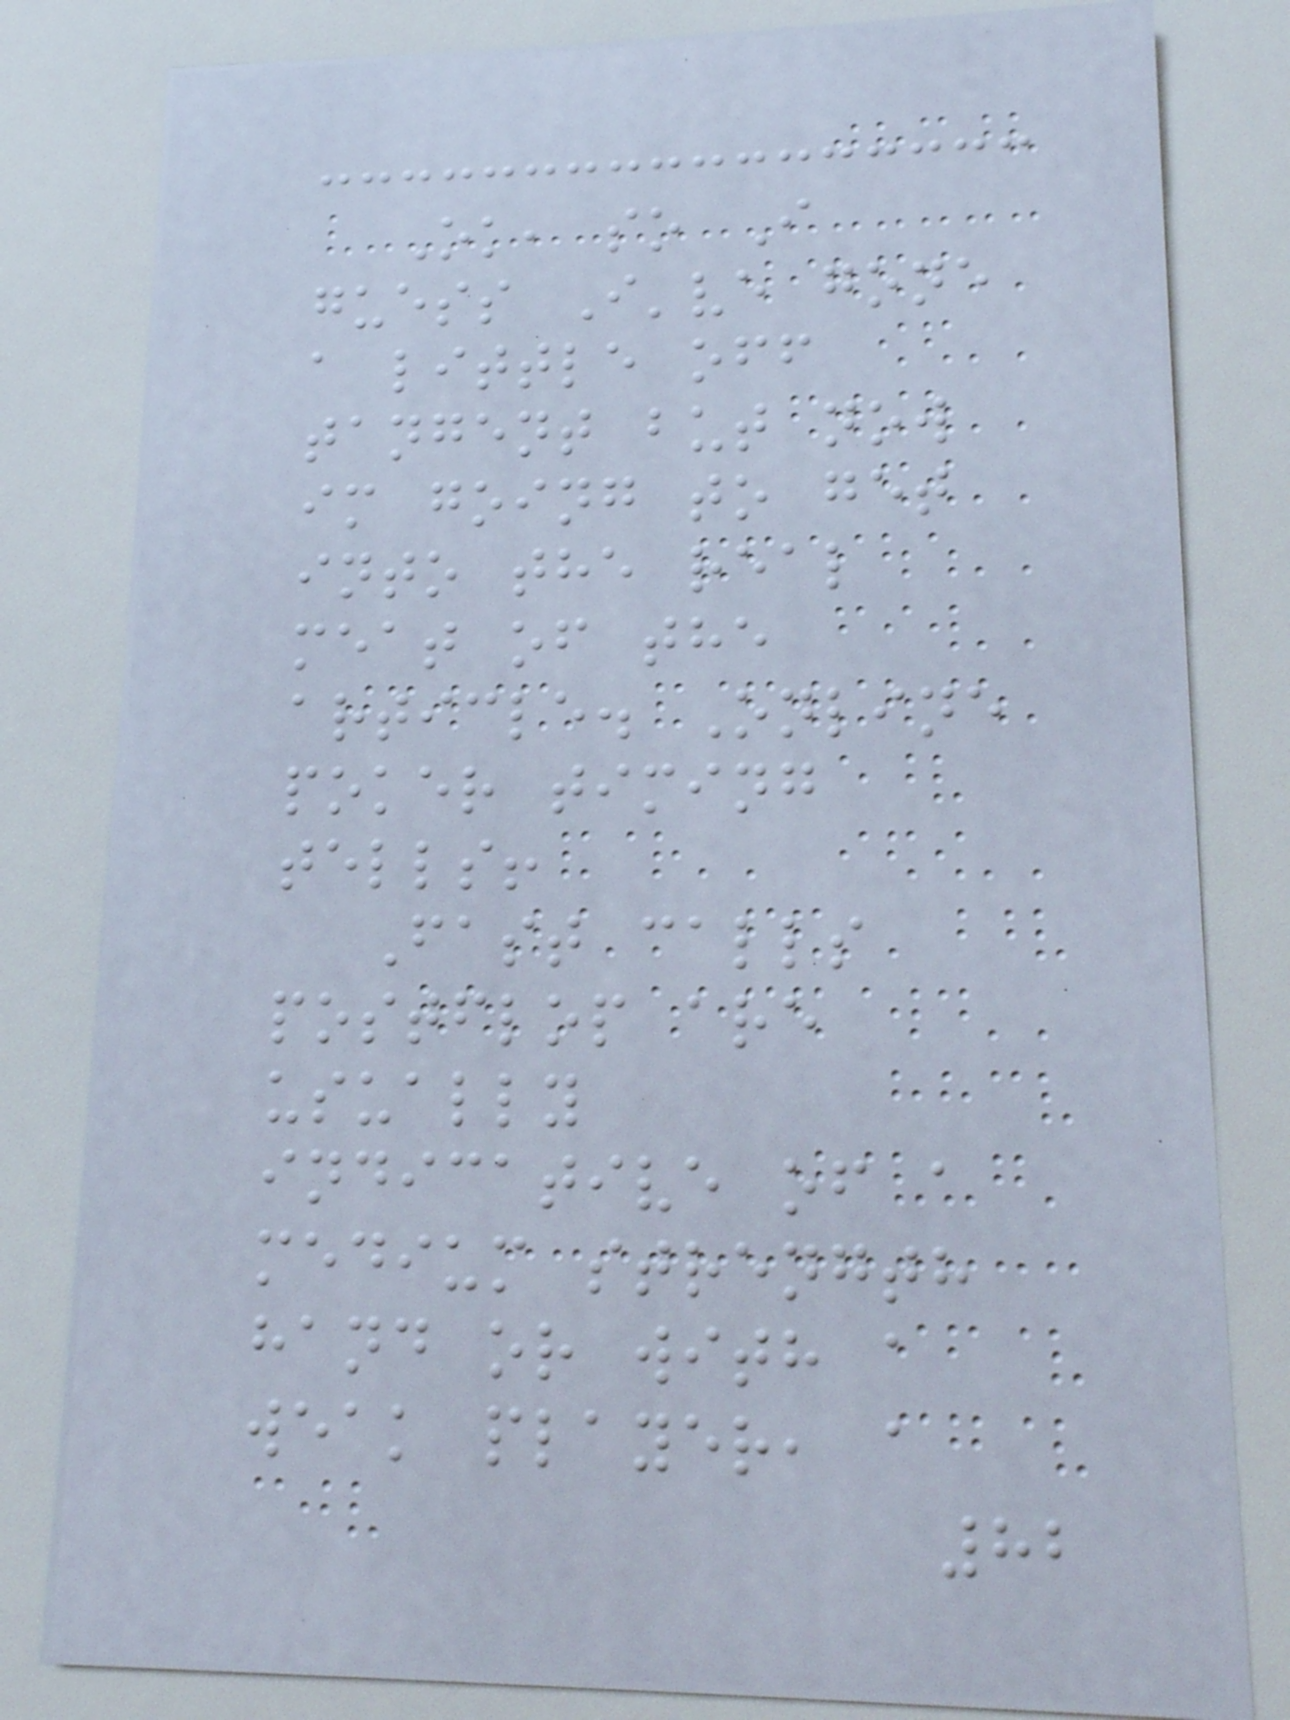Ok, so I
guess I've gone
a little off
tangent but now
im going to get
into the real
meat of the
article. Online
poker timing
tells!
Fast calls
postflop are
usually
indicative of a
medium strength
hand or with a
weak player, a
82
